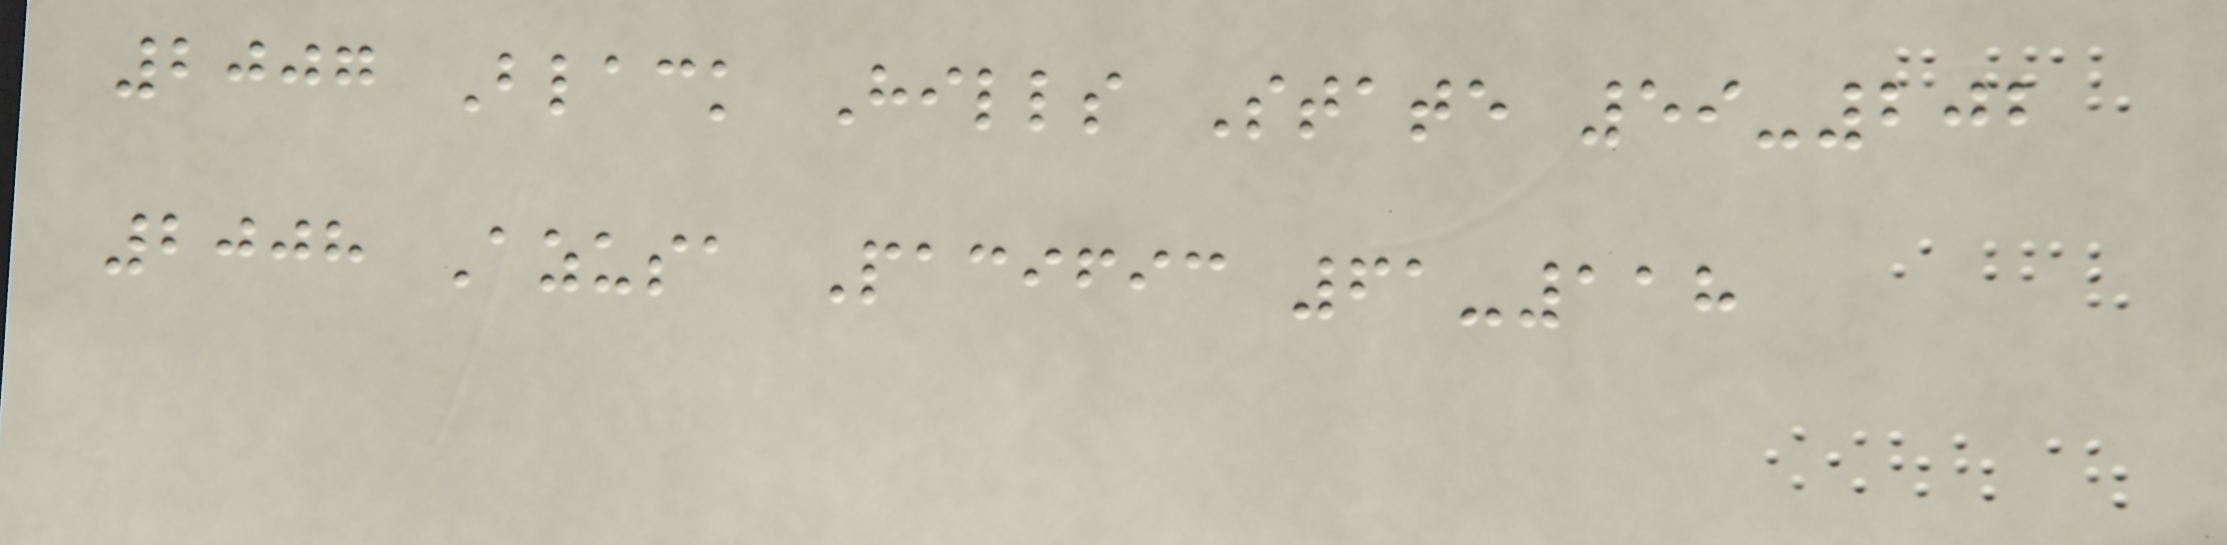2007 Black Hills State 59-202
2008 Azusa Pacific 61-118
